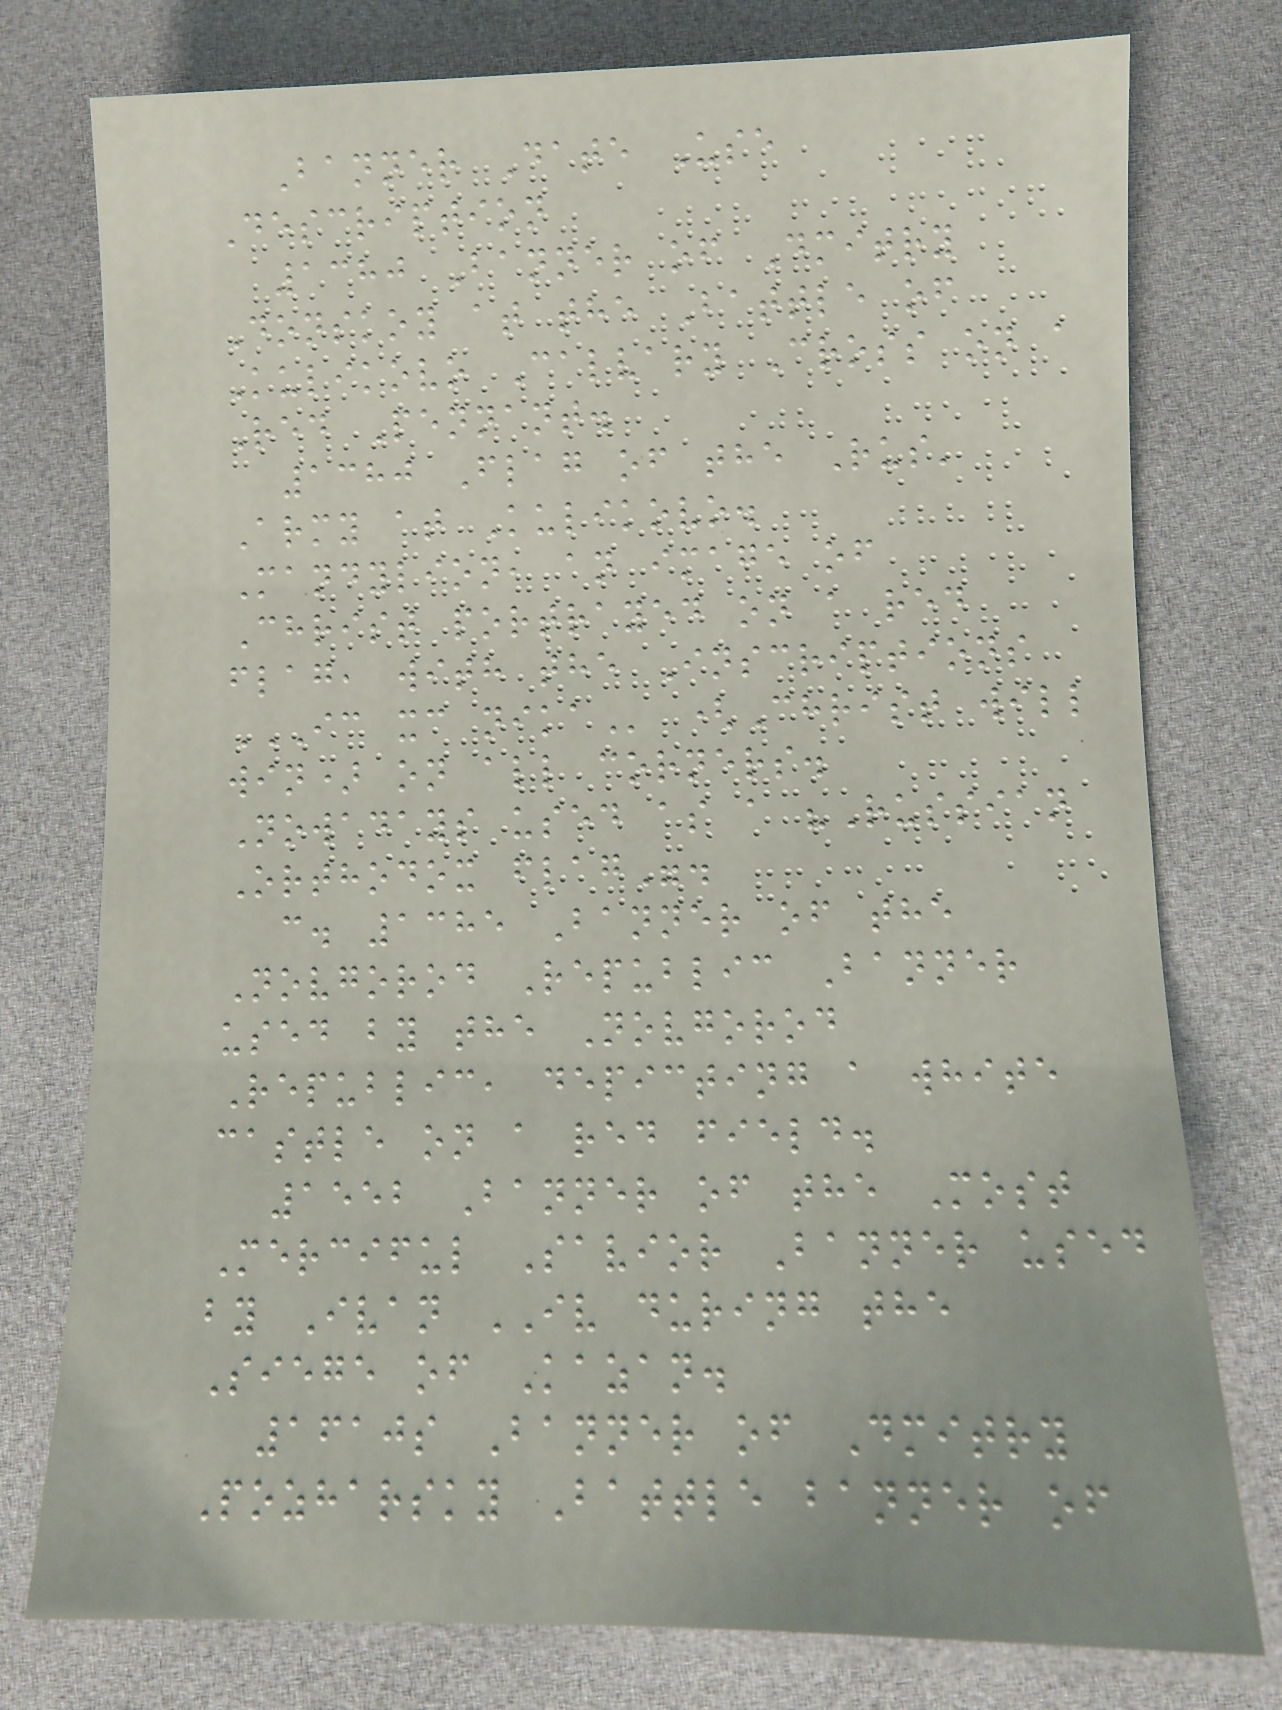Banner Date Use
Description
1380 Banner of Dmitry
Donskoy at the Battle of
Kulikovo Calvary Cross on a
Red Pennant.
1380 Flag of the Rus'
Army at Kulikovo.
Mandylion, an image of
Christ portrayed on a red
flag, with the Inscriptions
IC XC NIKA (Christ will
win) on all corners.
Nowadays used as a "Russian
Orthodox flag".
c. 1385 Banner of the
Novgorod Republic Banner
used by the Novgorod
Republic, depicting a white
castle on a red field.
1552 Banner of the Most
Merciful Savior Banner used
by Ivan IV during the
Siege of Kazan.
1610s Banner of Dmitry
Pozharsky Battle banner of
